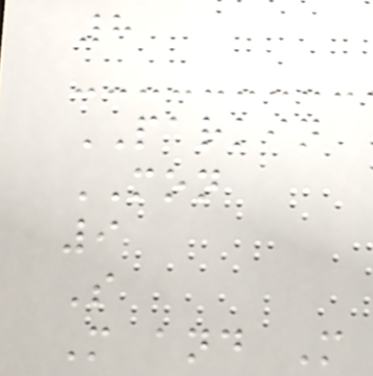8
PARKIN
MON
9
S
M and M
